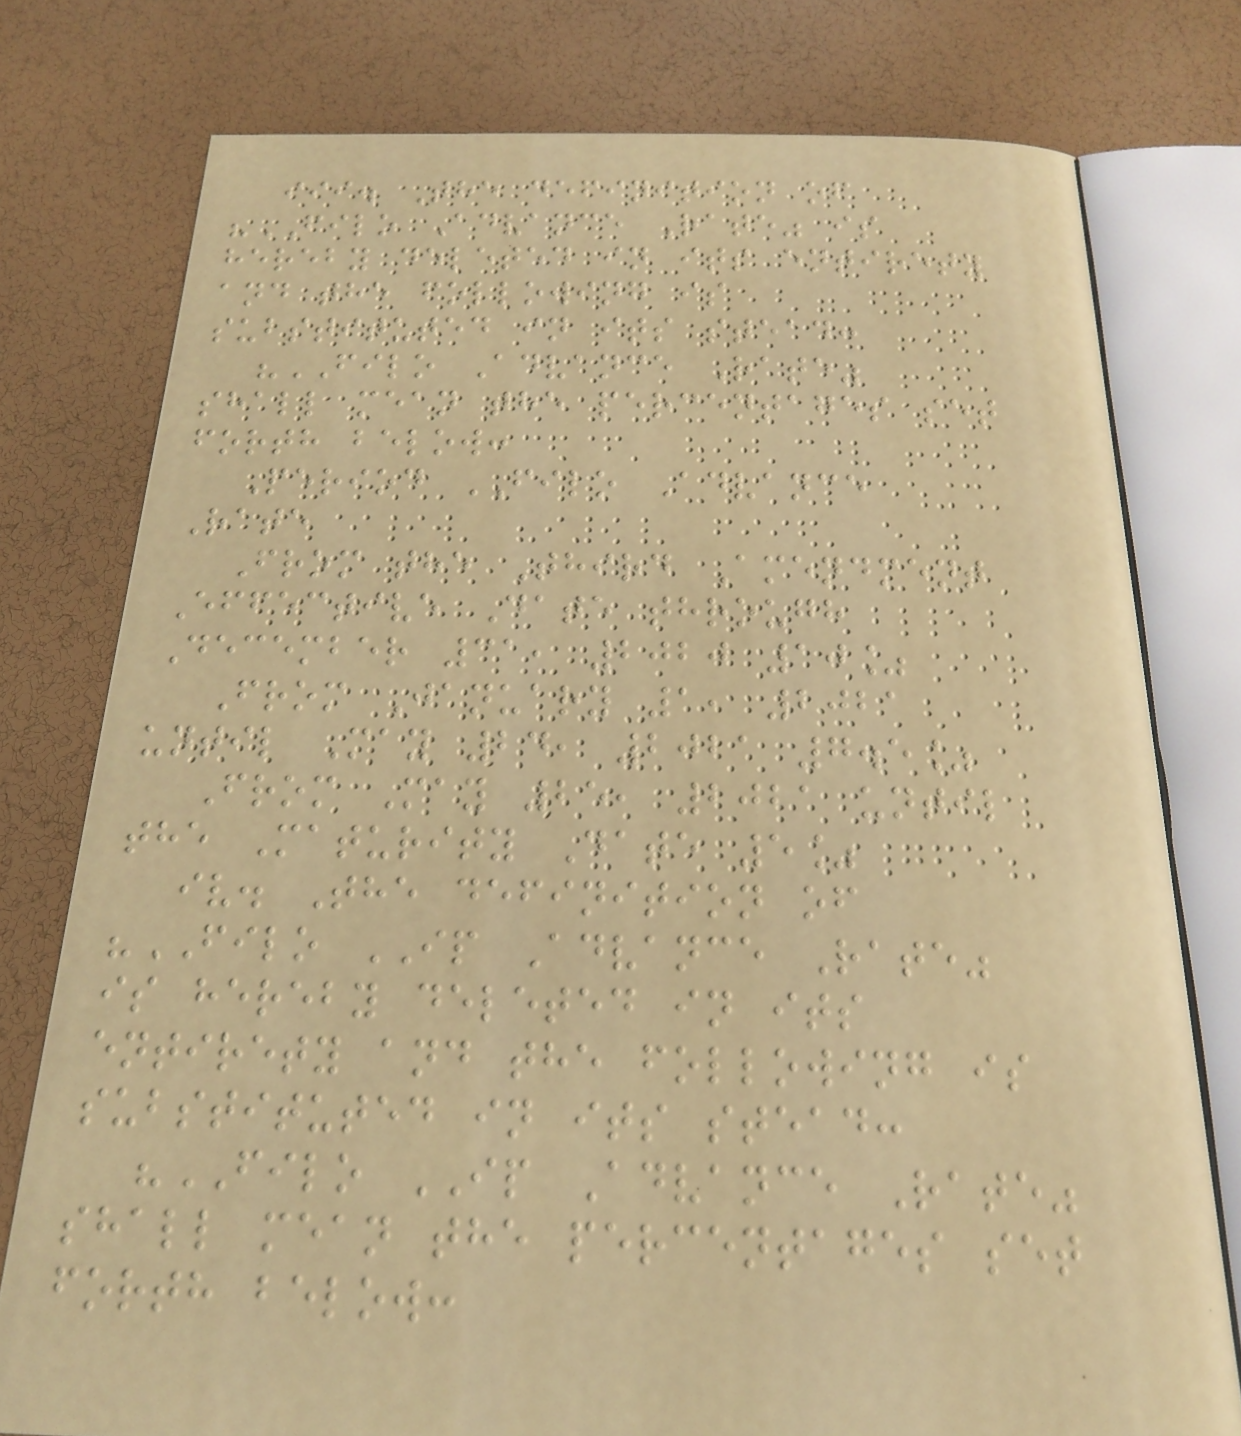iii. The definition of
"FILO Advance Rate" is
hereby deleted in its entirety
and the following is
substituted in its stead:
"FILO Advance Rate"
shall mean the percentages set
forth below:
Period FILO Advance
Rate
From the Third Amendment
Effective Date through
December 31, 2020 10%
From January 1, 2021
until May 24, 2021 7.5%
From May 25, 2021 until
the Maturity Date 5%
iv. The definition of
"FILO IP Advance Rate"
is hereby deleted in its
entirety and the following is
substituted in its stead:
"FILO IP Advance Rate"
shall mean the percentages set
forth below:
